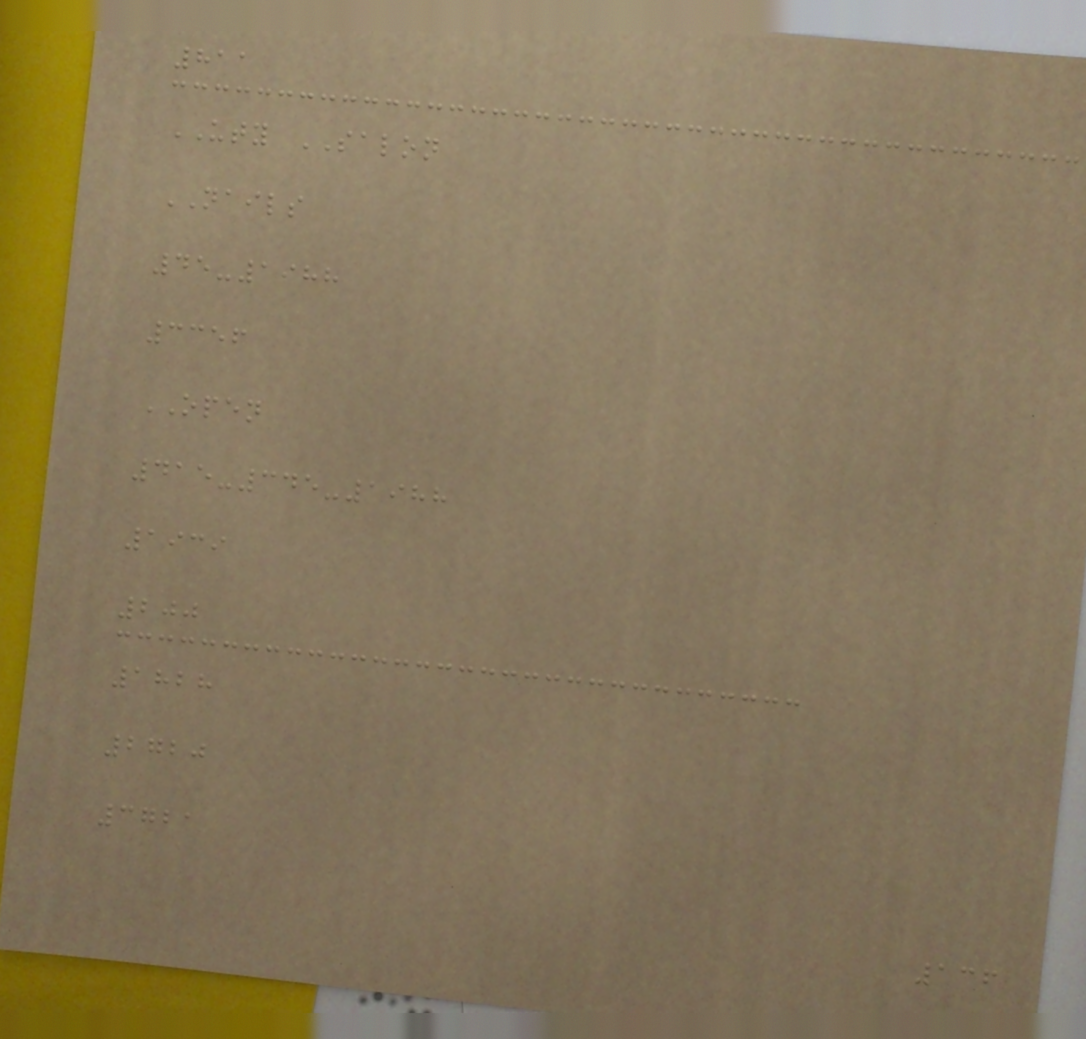811
UTY SALON
NAILS
45-1988
3356
OPEN
415-345-1988
1939
200
1828
2720
3721
136
